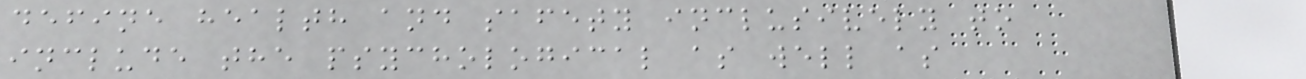define health and safety inclusively to
include the psychological as well as
